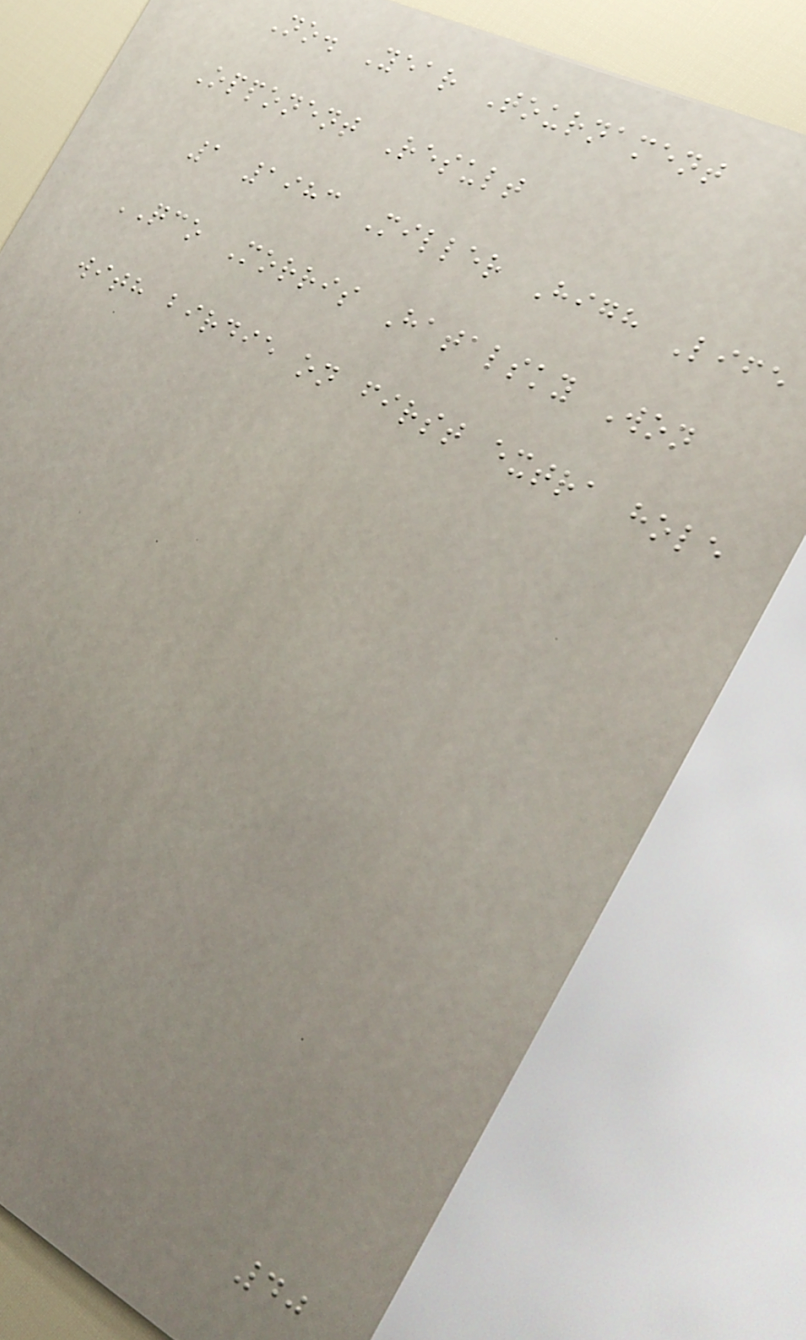No. Year Tournament
Opponent Result
1 1983 Miller High Life
QCO Morris Hatalsky Won
with birdie on first extra hole
40
